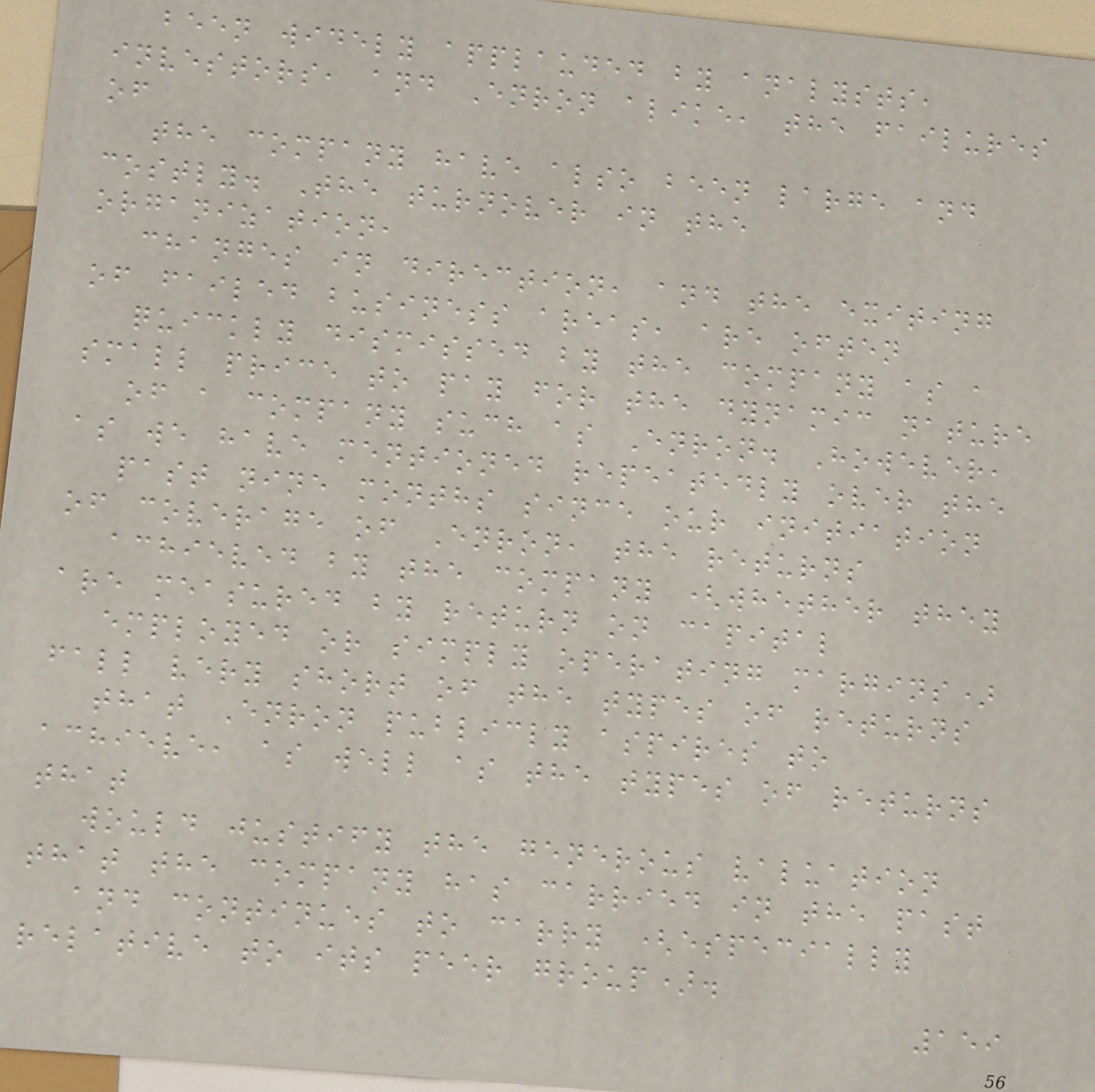been widely applauded by analysts,
investors, and Enron alike, the failures
of
the company have also been large and
costly. The turnover in the
organization,
changes in direction, and the exiting
of failed business areas, are often
quickly dismissed by the company as a
small price to pay for the dynamic nature
of a company such as Enron. However,
as we have mentioned repeatedly over the
past nine months since our initiation
of coverage of Enron, the returns
achieved by the company (whether they
are measured by return on capital
employed or simply operating margins)
fall very short of the types of returns
that Enron publicly aspires to
achieve, as well as the types of returns
that
would justify the generous valuation
that the company has carried in the past
and continues to carry (especially
relative to its peer group).
159
